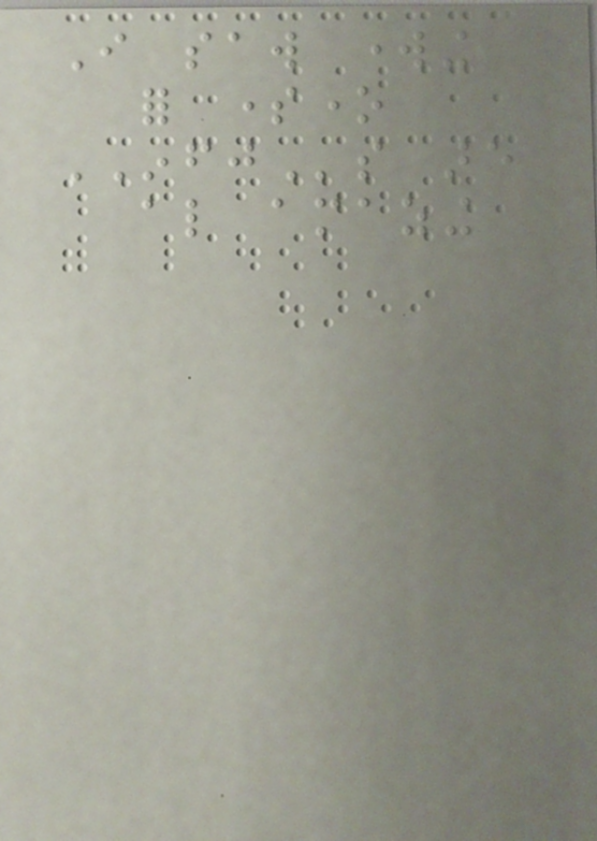I saw working
for someone
INFJs are
also amazing
